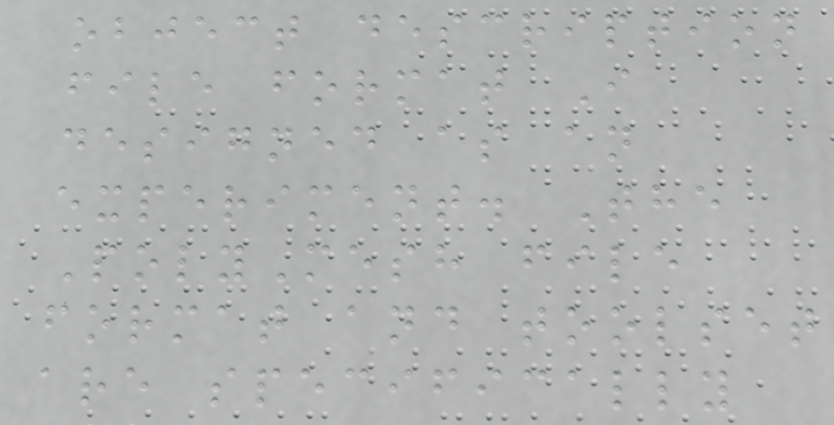object description
file format I
designed as an
experiment. The
PolyMesh file
format and toolset
are specifically
